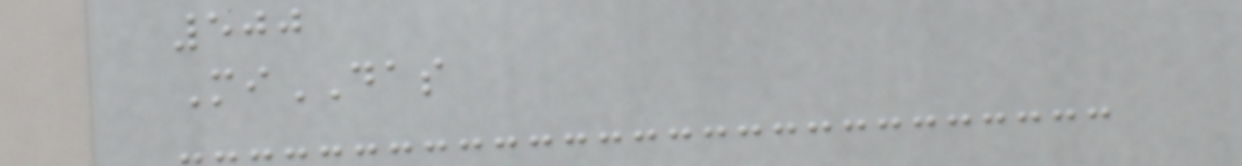500
MiDAS
